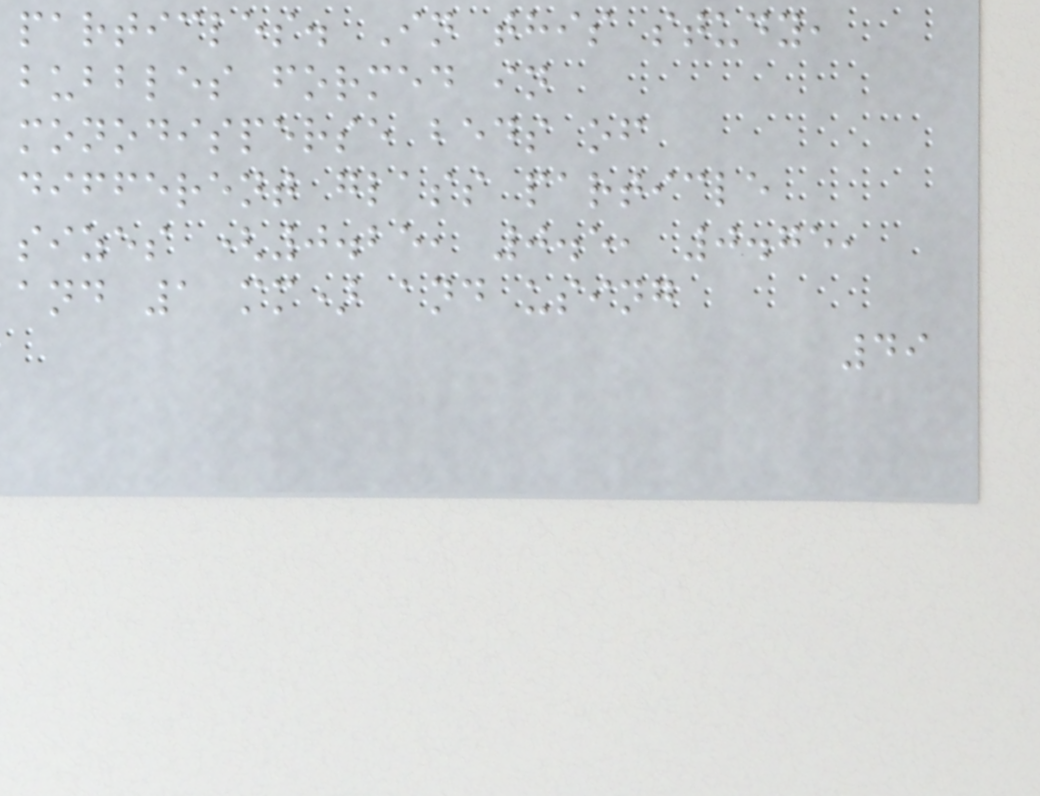particles. In this study,
bubbles formed in
monodisperse beds of
different glass particle
sizes (0.25, 0.5, 0.75,
and 1 mm) and using
49
